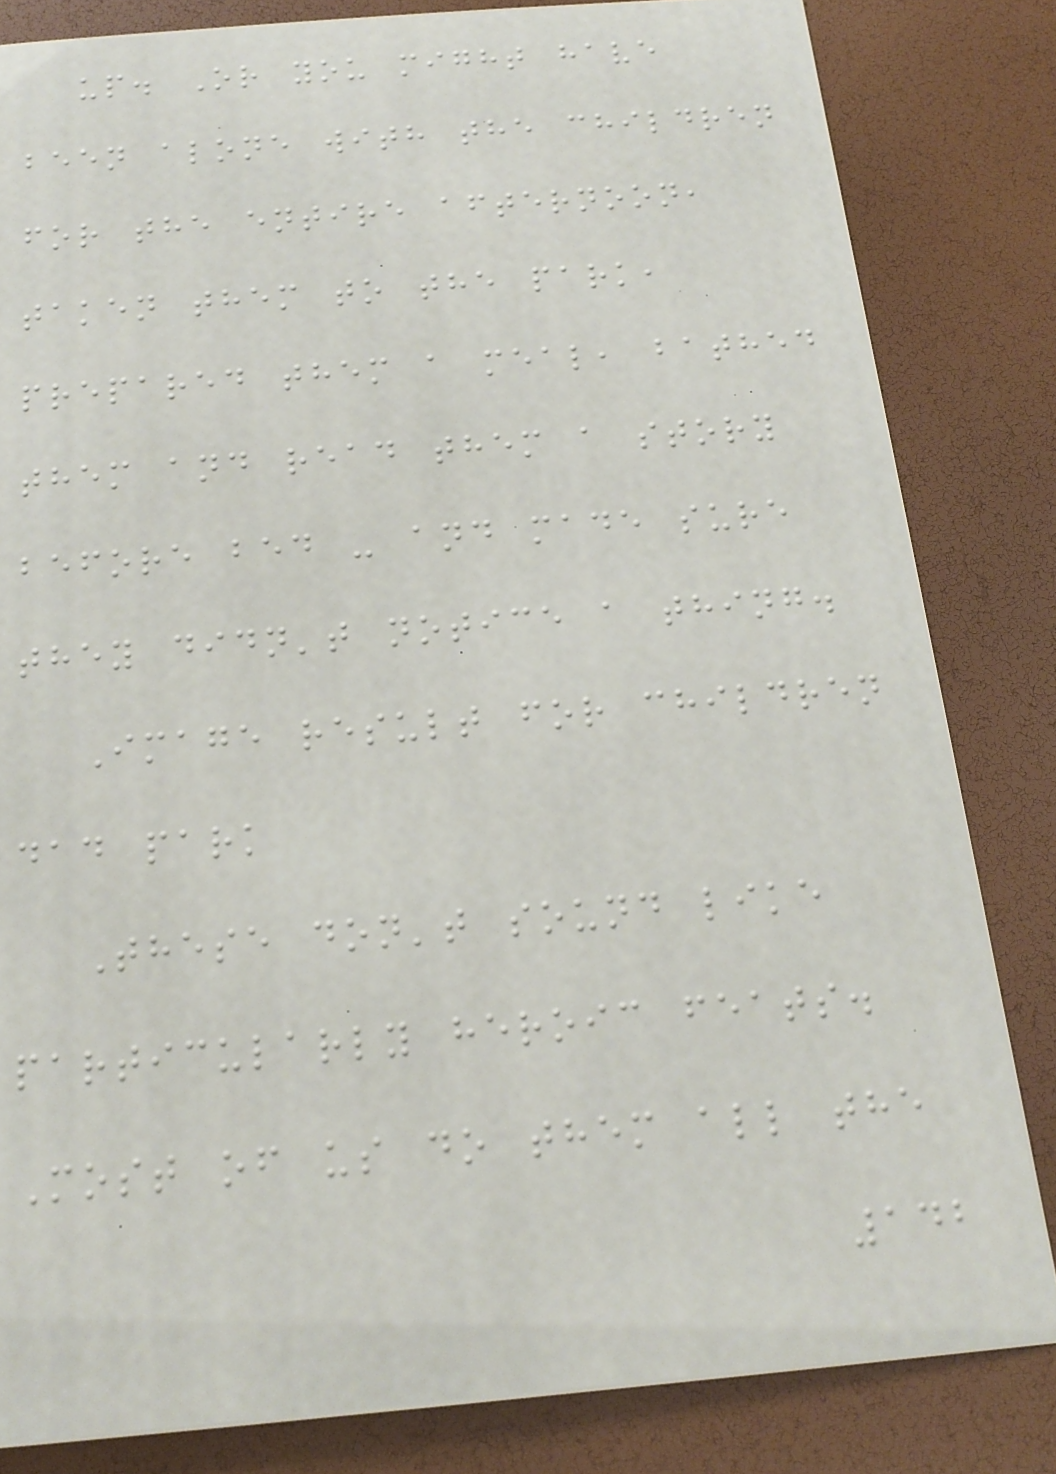up. Or you might have
been alone with the children
for the entire afternoon,
taken them to the park,
prepared them a meal, bathed
them and read them a story
before bed - and made sure
they didn't notice a thing.
Image result for children
dad park
These don't sound like
particularly heroic feats.
Most of us do them all the
142
